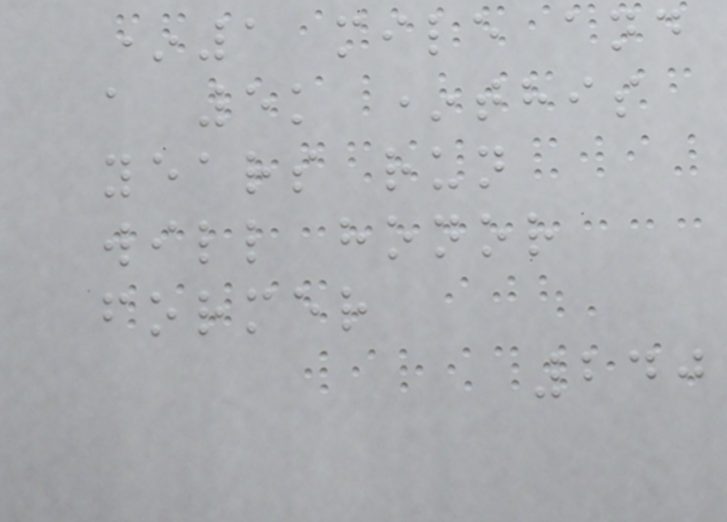*1 mile and
a 5k *this
years run
will honor
former
240
